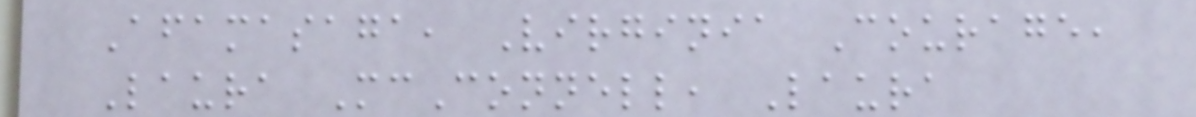Afamasaga, Virginia Courage,
Laura McConnell, Laura
